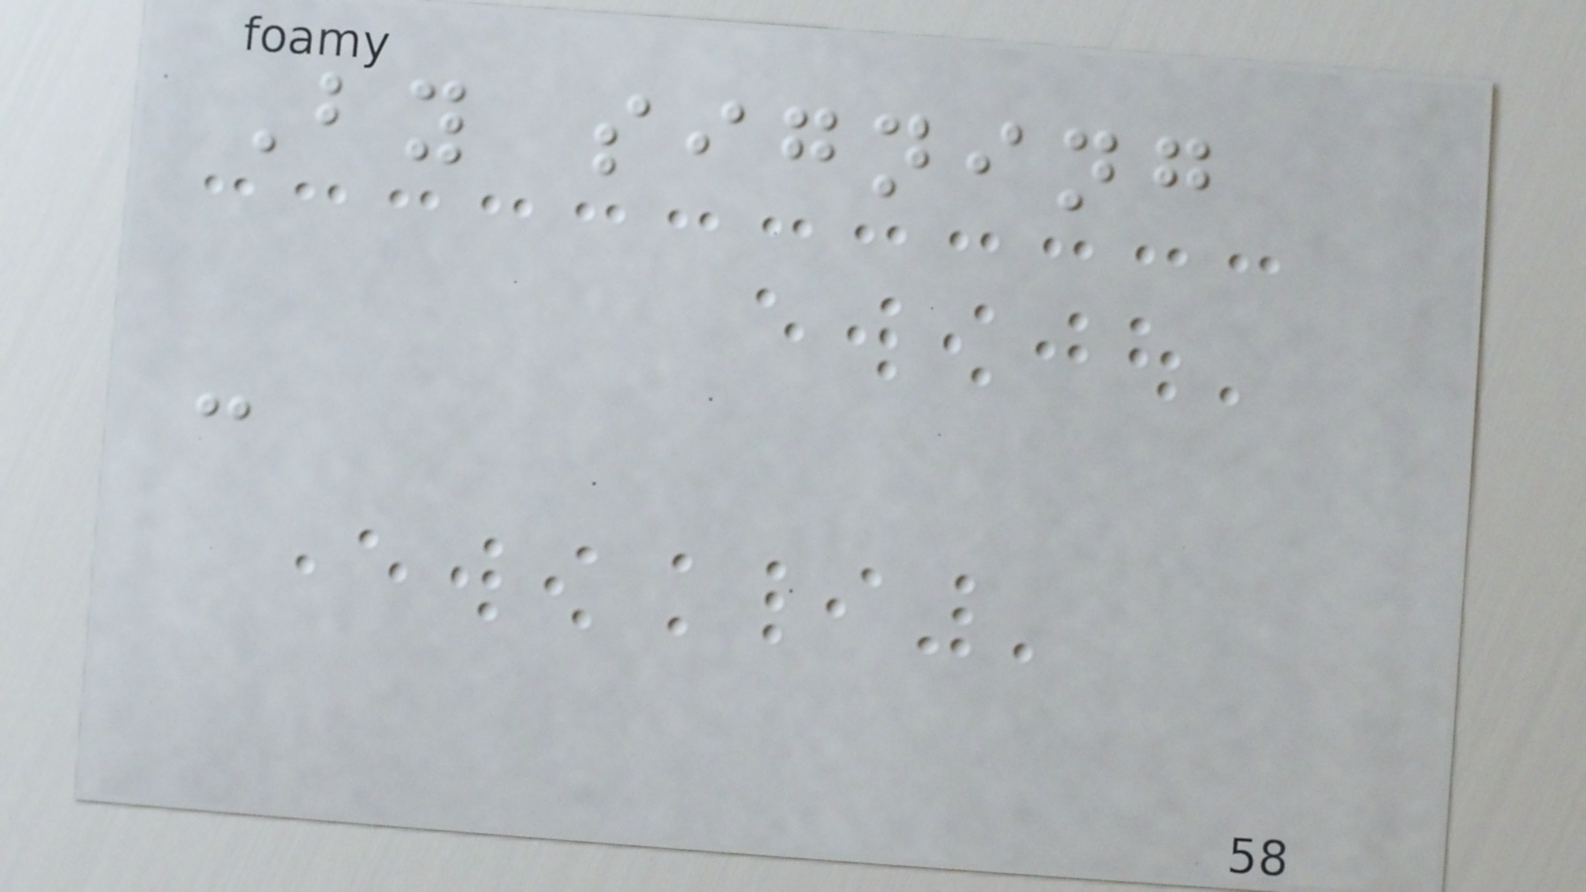By signing
-
